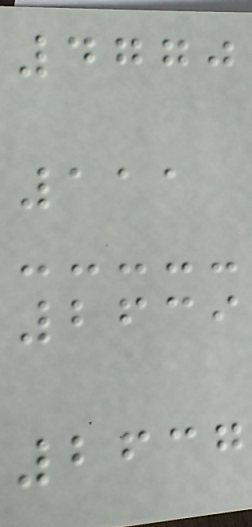4770
111
2639
2637
